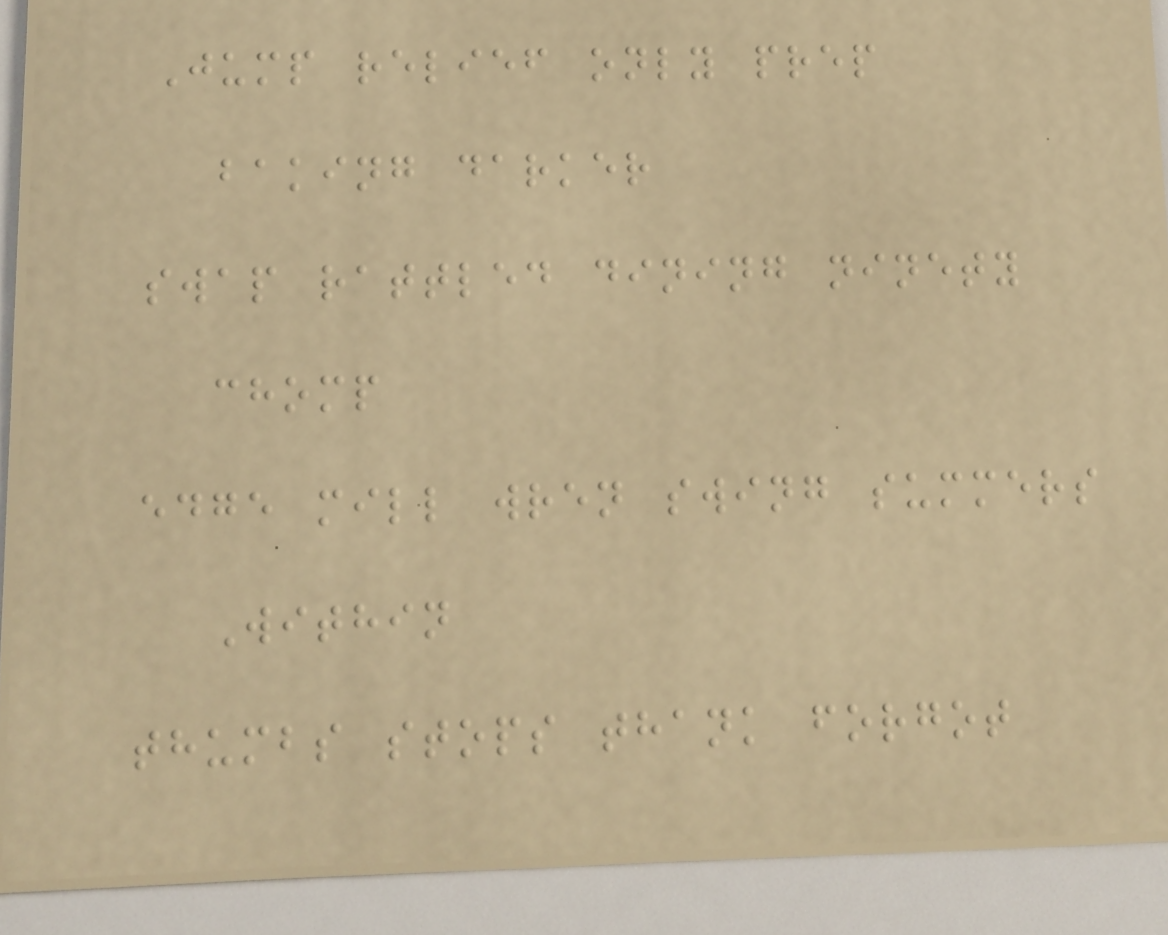Jump relief only prep
baking darker
swap rattled dining ninety
chomp
edge mill wren swing summers
Within
thumbs stops thank forgot
